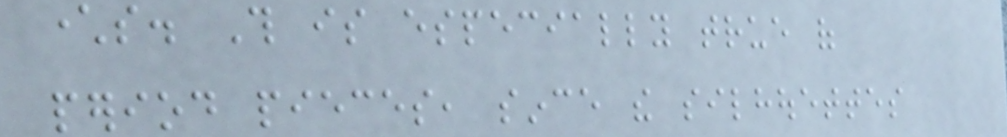characters. This is especially true of
period pieces, since the silhouettes
